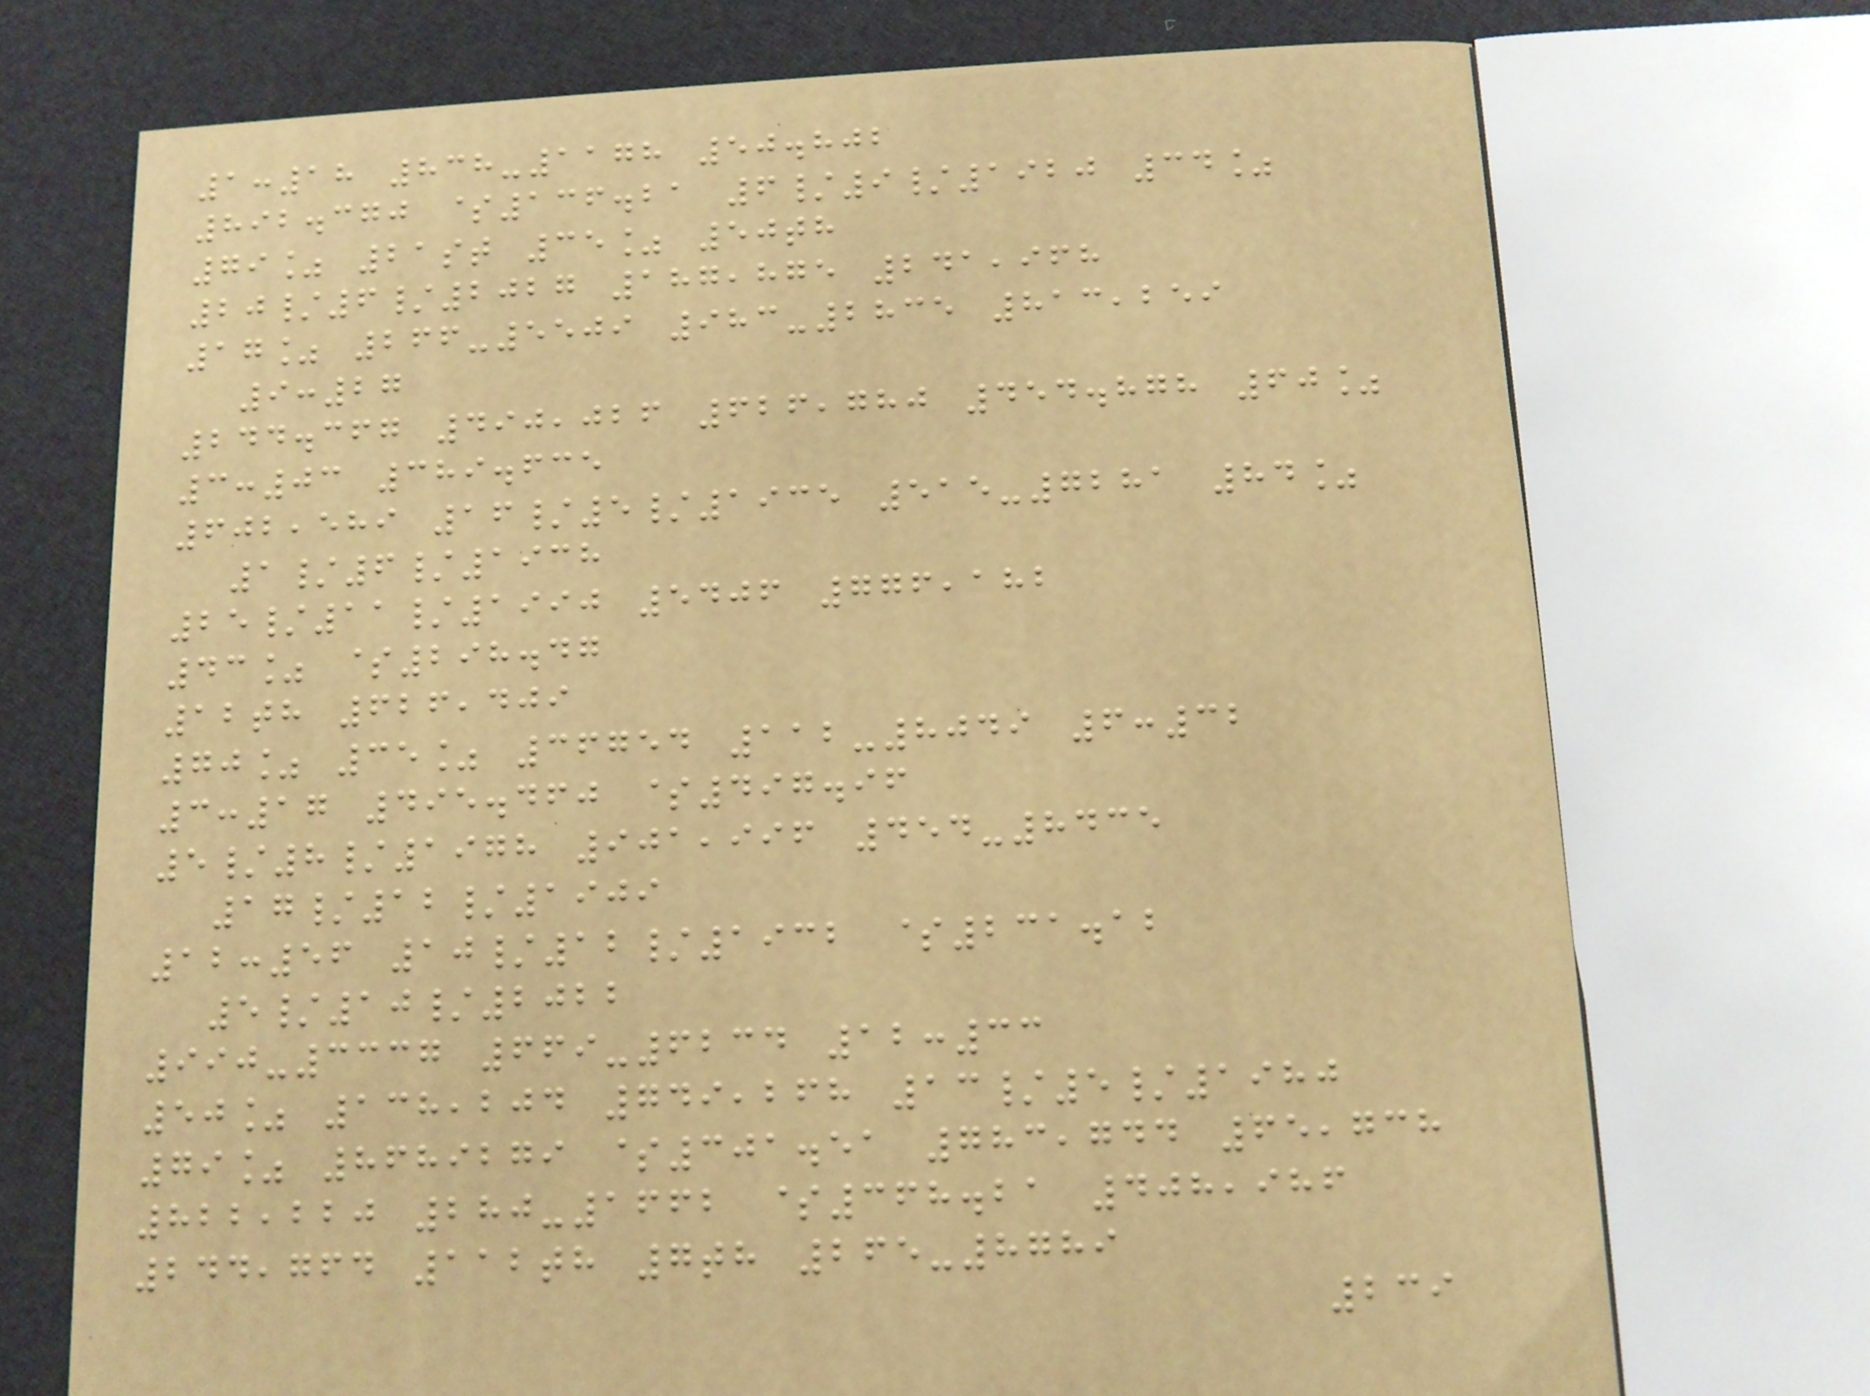1:18 838-1178 50.802
892.370 $136.21 6/9/1920 34%
79% 21st 35% 50th
20/6/2027 187,875 241,968
17% 266-5509 983-2835 813,259
9:27
244.367 490,026 626,780 454.878 60%
3:03 389.635
602,589 16/5/1935 515-7281 84%
1/6/1938
25/11/1990 5406 776,182
43% $298.47
12th 626,409
70% 35% 36754 112-8049 6:32
3:17 495.460 $497.96
5/8/1978 901,996 454-8435
17/12/1909
12:56 10/12/1932 $231.12
5/10/2022
990-3337 669-6234 12:33
50% 138,204 749,268 13/5/1980
79% 8689279 $301.51 783,744 65,738
822,220 280-1662 $368.21 408,986
244,764 112th 7th 265-8789
239
